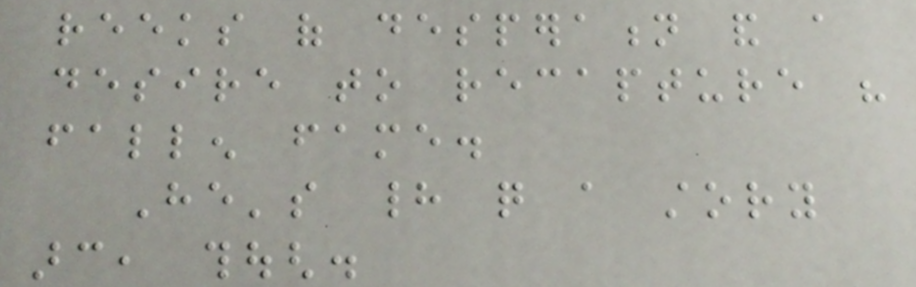reeks of desperation and a
desire to recapture his
fallen fame.
He's had quite a story
arc, though.
